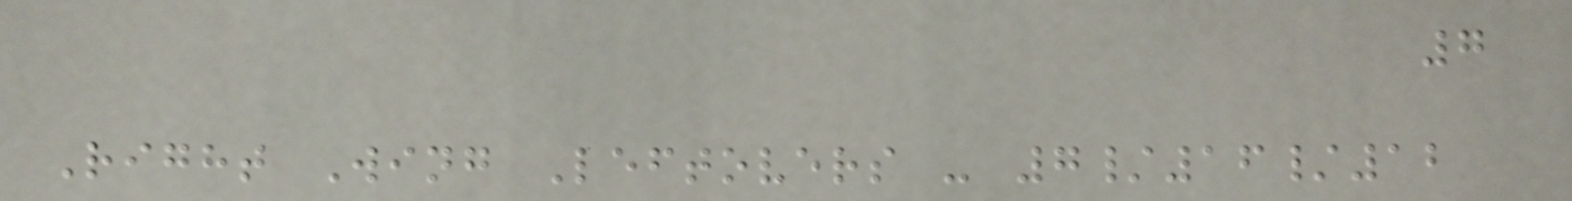7
Right Wing Leftovers - 7/16/12
